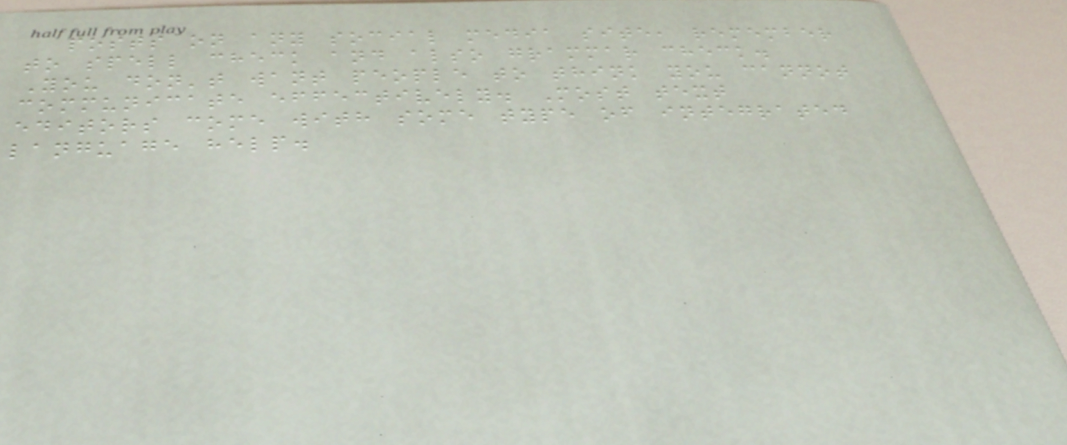posts on any social media site, remember
to spell check and also grammar check.
You don't want people to think you cannot
communicate effectively. Most text
editors come with some type of integrated
language help.
